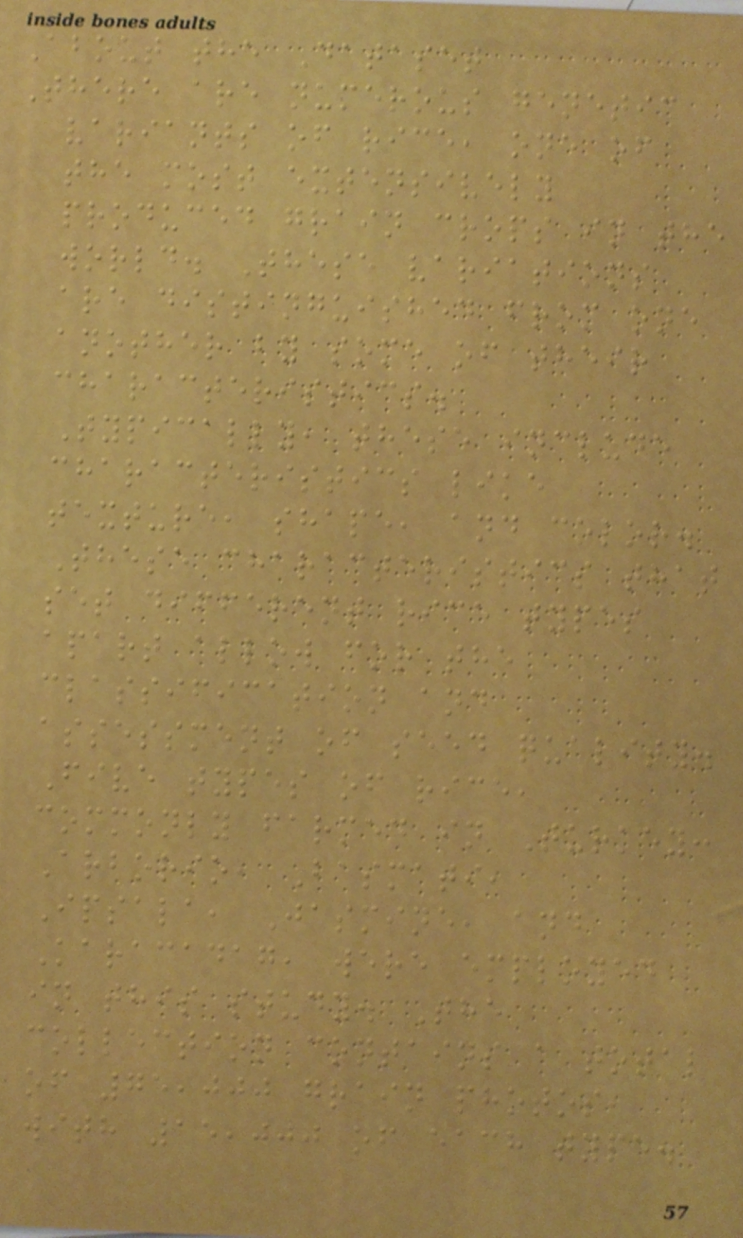About the Dataset
There are numerous genetic
variants of rice, one of
the most extensively
produced grain crops in the
world. These variations
are distinguished from one
another by some of their
characteristics.
Typically, these include
characteristics like
texture, shape, and color.
These characteristics that
set different rice types
apart allow for the
classification and
assessment of seed quality.
Five types of rice,
commonly farmed in Turkey:
Arborio, Basmati,
Ipsala, Jasmine, and
Karacadag, were employed
in this study. The
collection contains a total
of 75,000 grain photos,
with 15,000 of each type.
